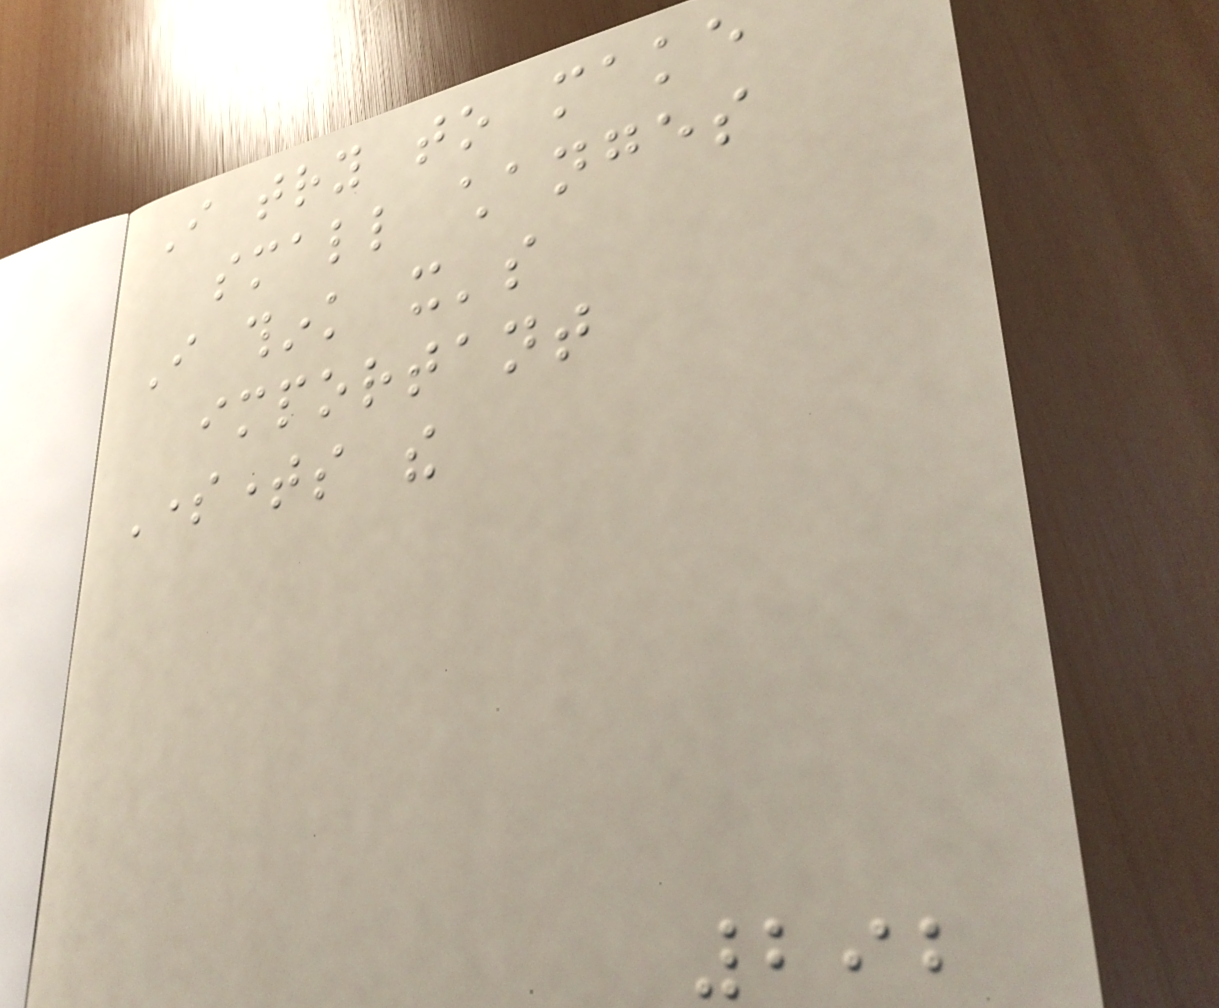I try to make
small changes
I think it's
important
Sometimes the
292
